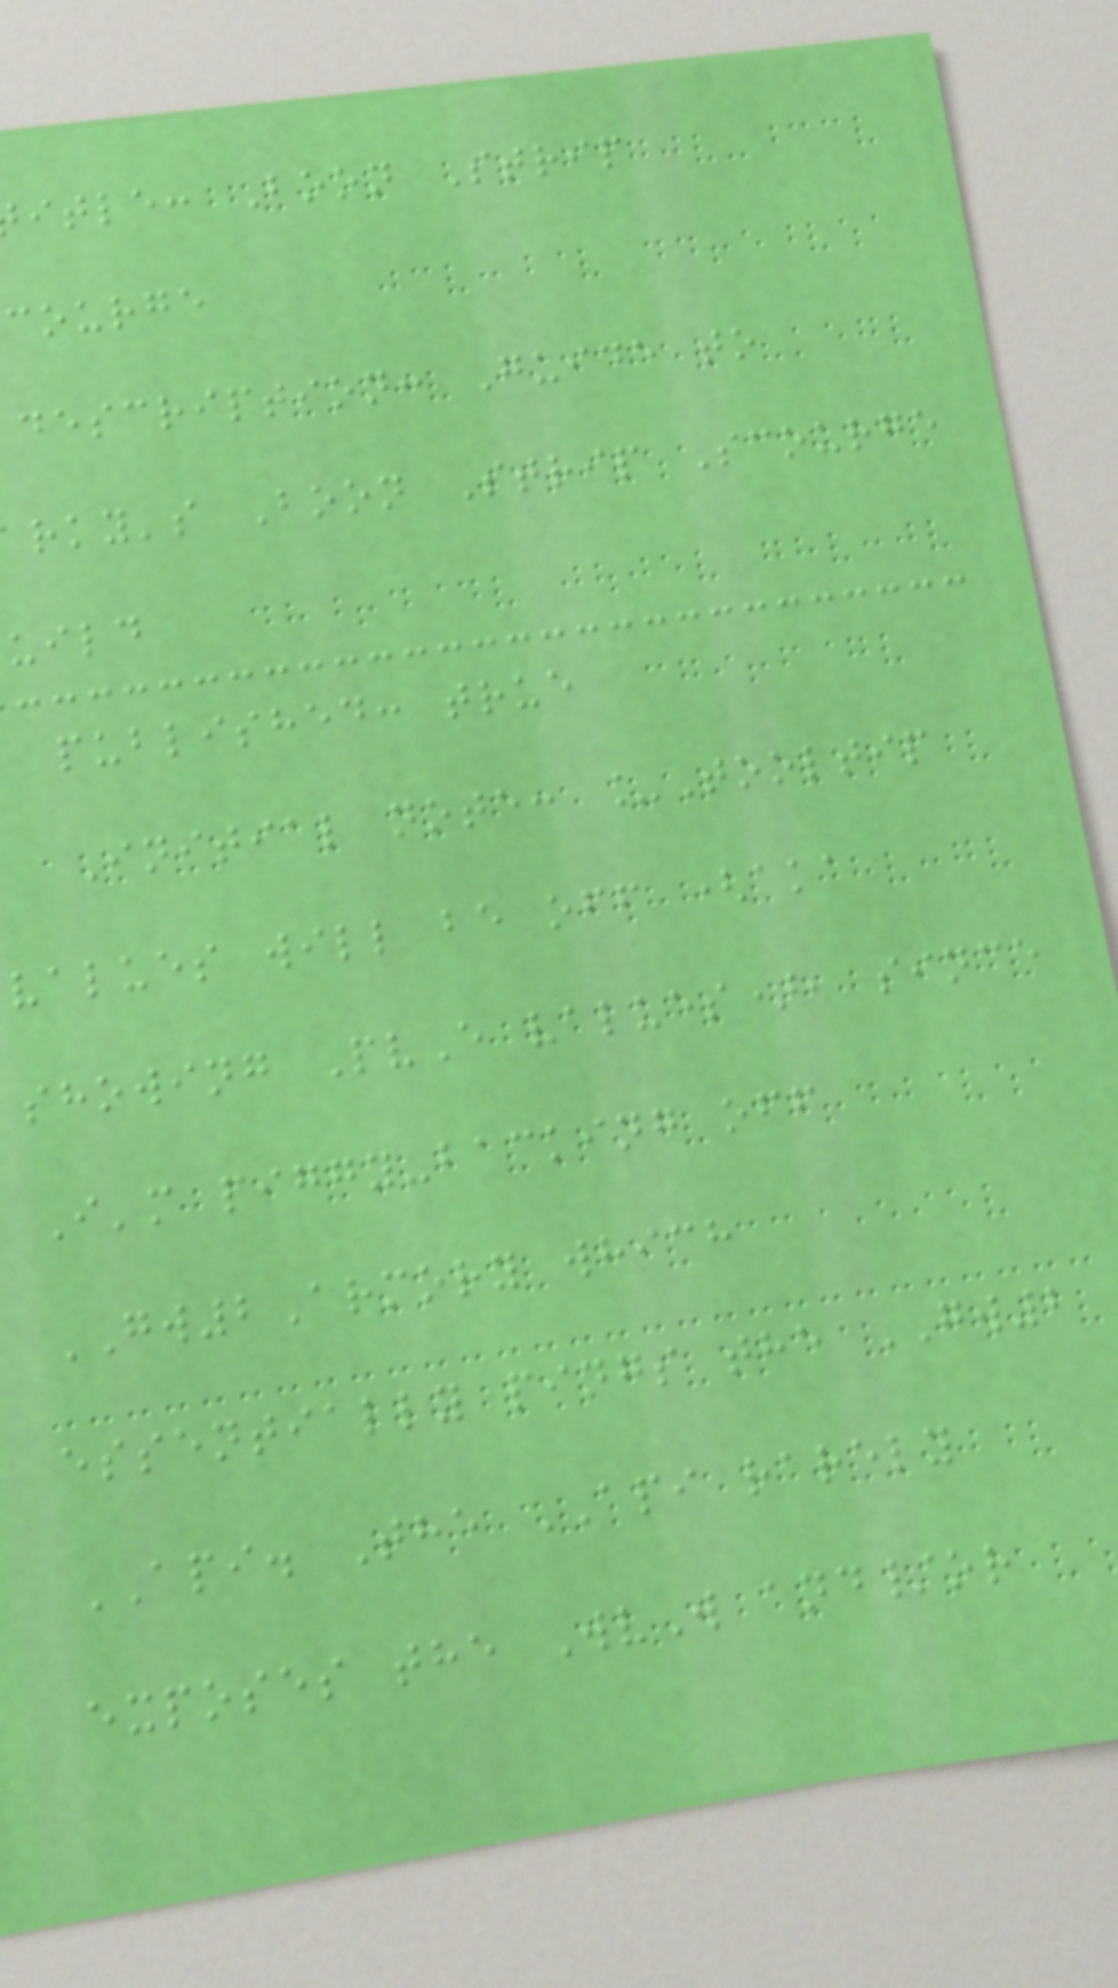itle: Boon Strip
courge
description: Guide to
rky's Boon Strip Scourge
uild
published: true
Initial note: _Tooltip
values will be off (aka
showing PvE values), since
I'm piggy-backing off
GW2Armory which
essentially pings the GW2
API. The API rarely
exposes the WvW and/or
